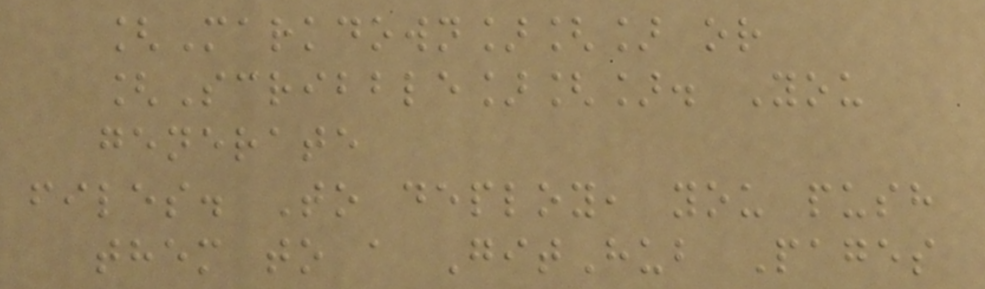[Markdown][] or
[Scribble][]. You
generate
files. To deploy, you push
them to a GitHub Pages
